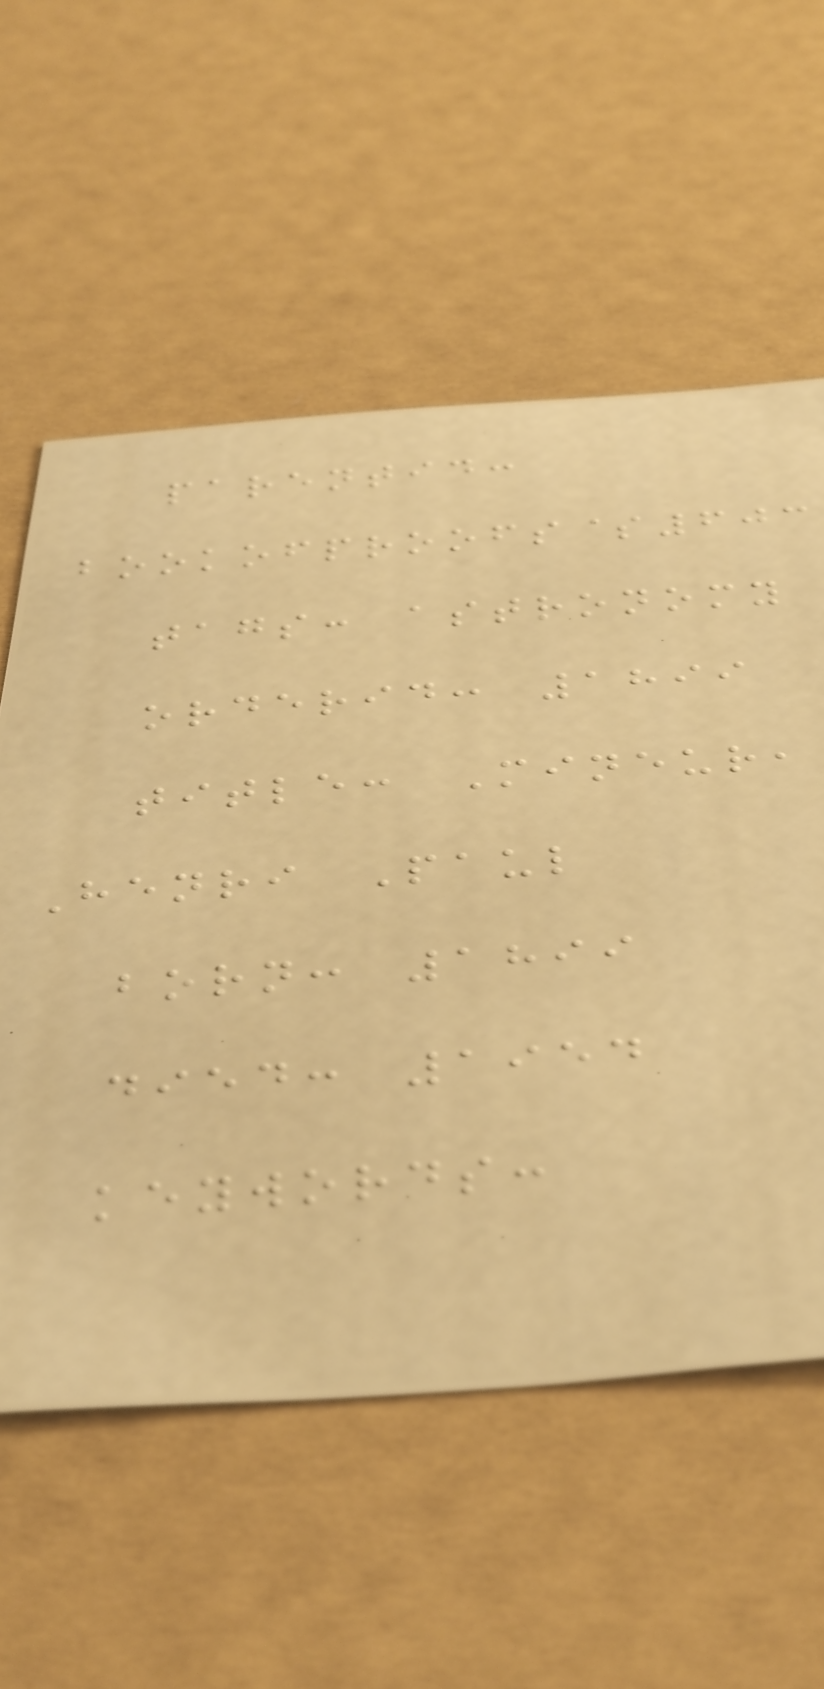parentid:
bookofproofs$603
tags: astronomy
orderid: 1899
title: Mineur,
Henri Paul
born: 1899
died: 1954
keywords:
